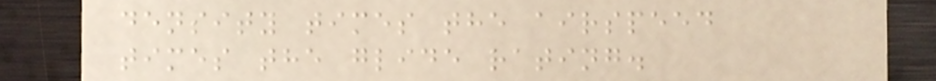density times the airspeed
times the glide rating.
